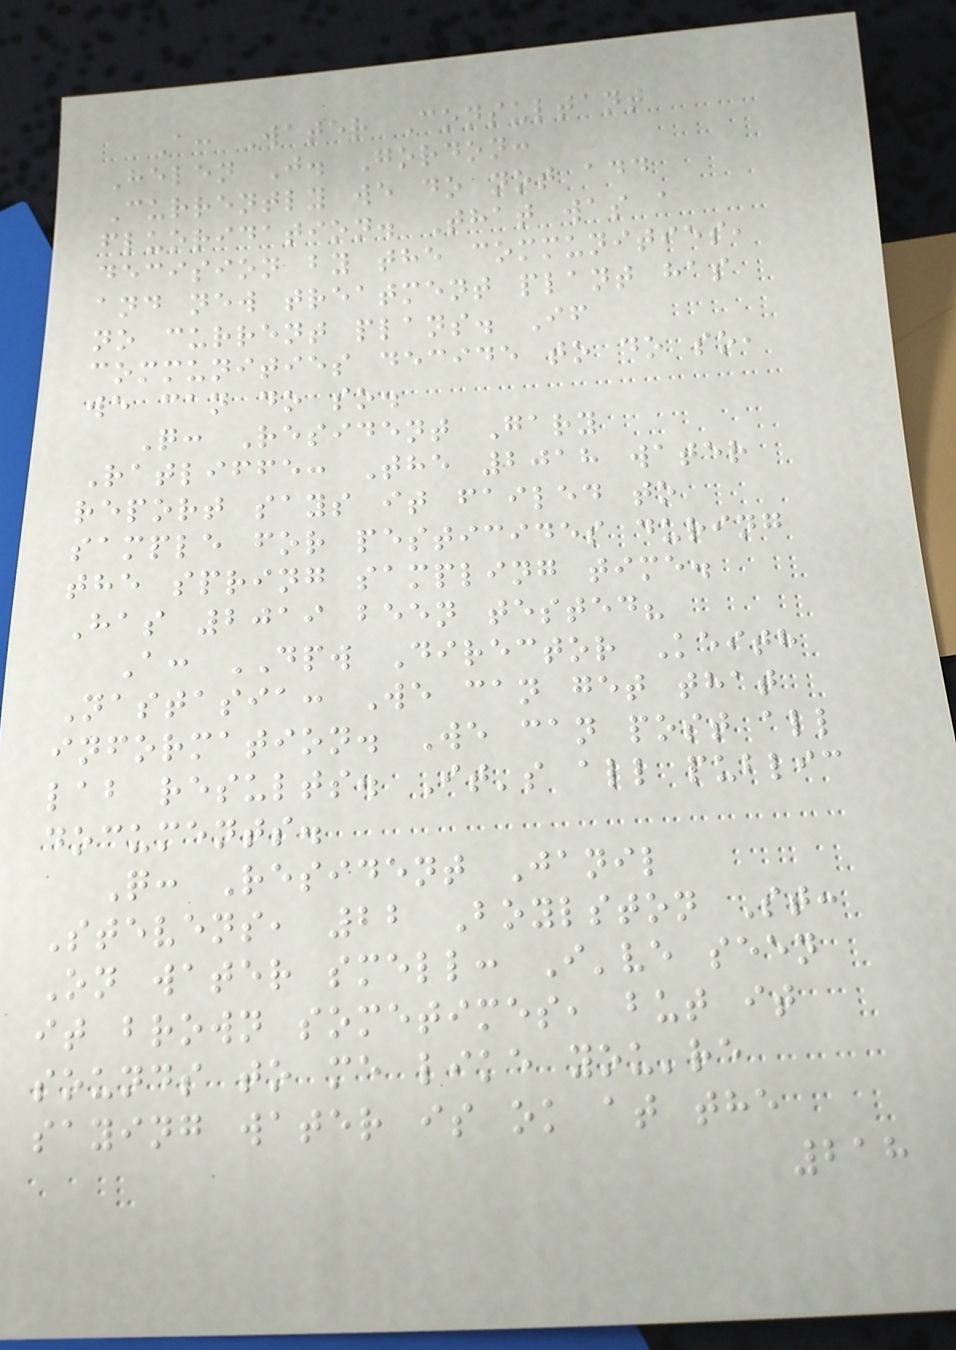A: Water Consultant
Helen J. Gordon:
Currently we do not add
fluoridation. That was a
decision by the communities,
and new treatment plant has
no current plans. If
communities decide to do so,
we can do so.
Q: Resident Gary
Ratliffe: The 2018 water
report says it failed to
sample for pesticides during
the spring sampling time.
Has 2019 been tested?
A: DPW Director Keith
Nastasia: We can get that
information. We can post all
lab results. It's all public
documents.
Q: Resident Janil
Stevens, 22 Boylston St:
On water smell: I've seen
it brown sometimes, but it
sounds to me like you're
saying water is ok at the
218
